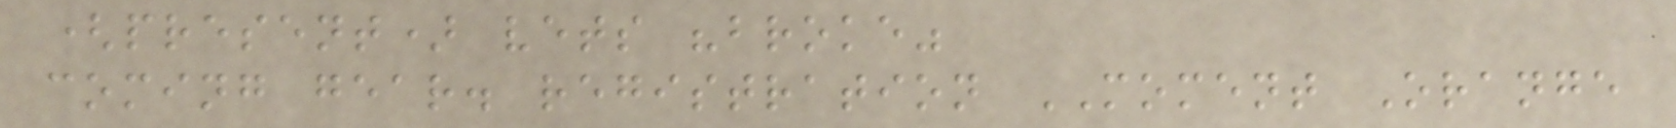(present) vets "broke"
coming gear. registration MOMENT Orange
